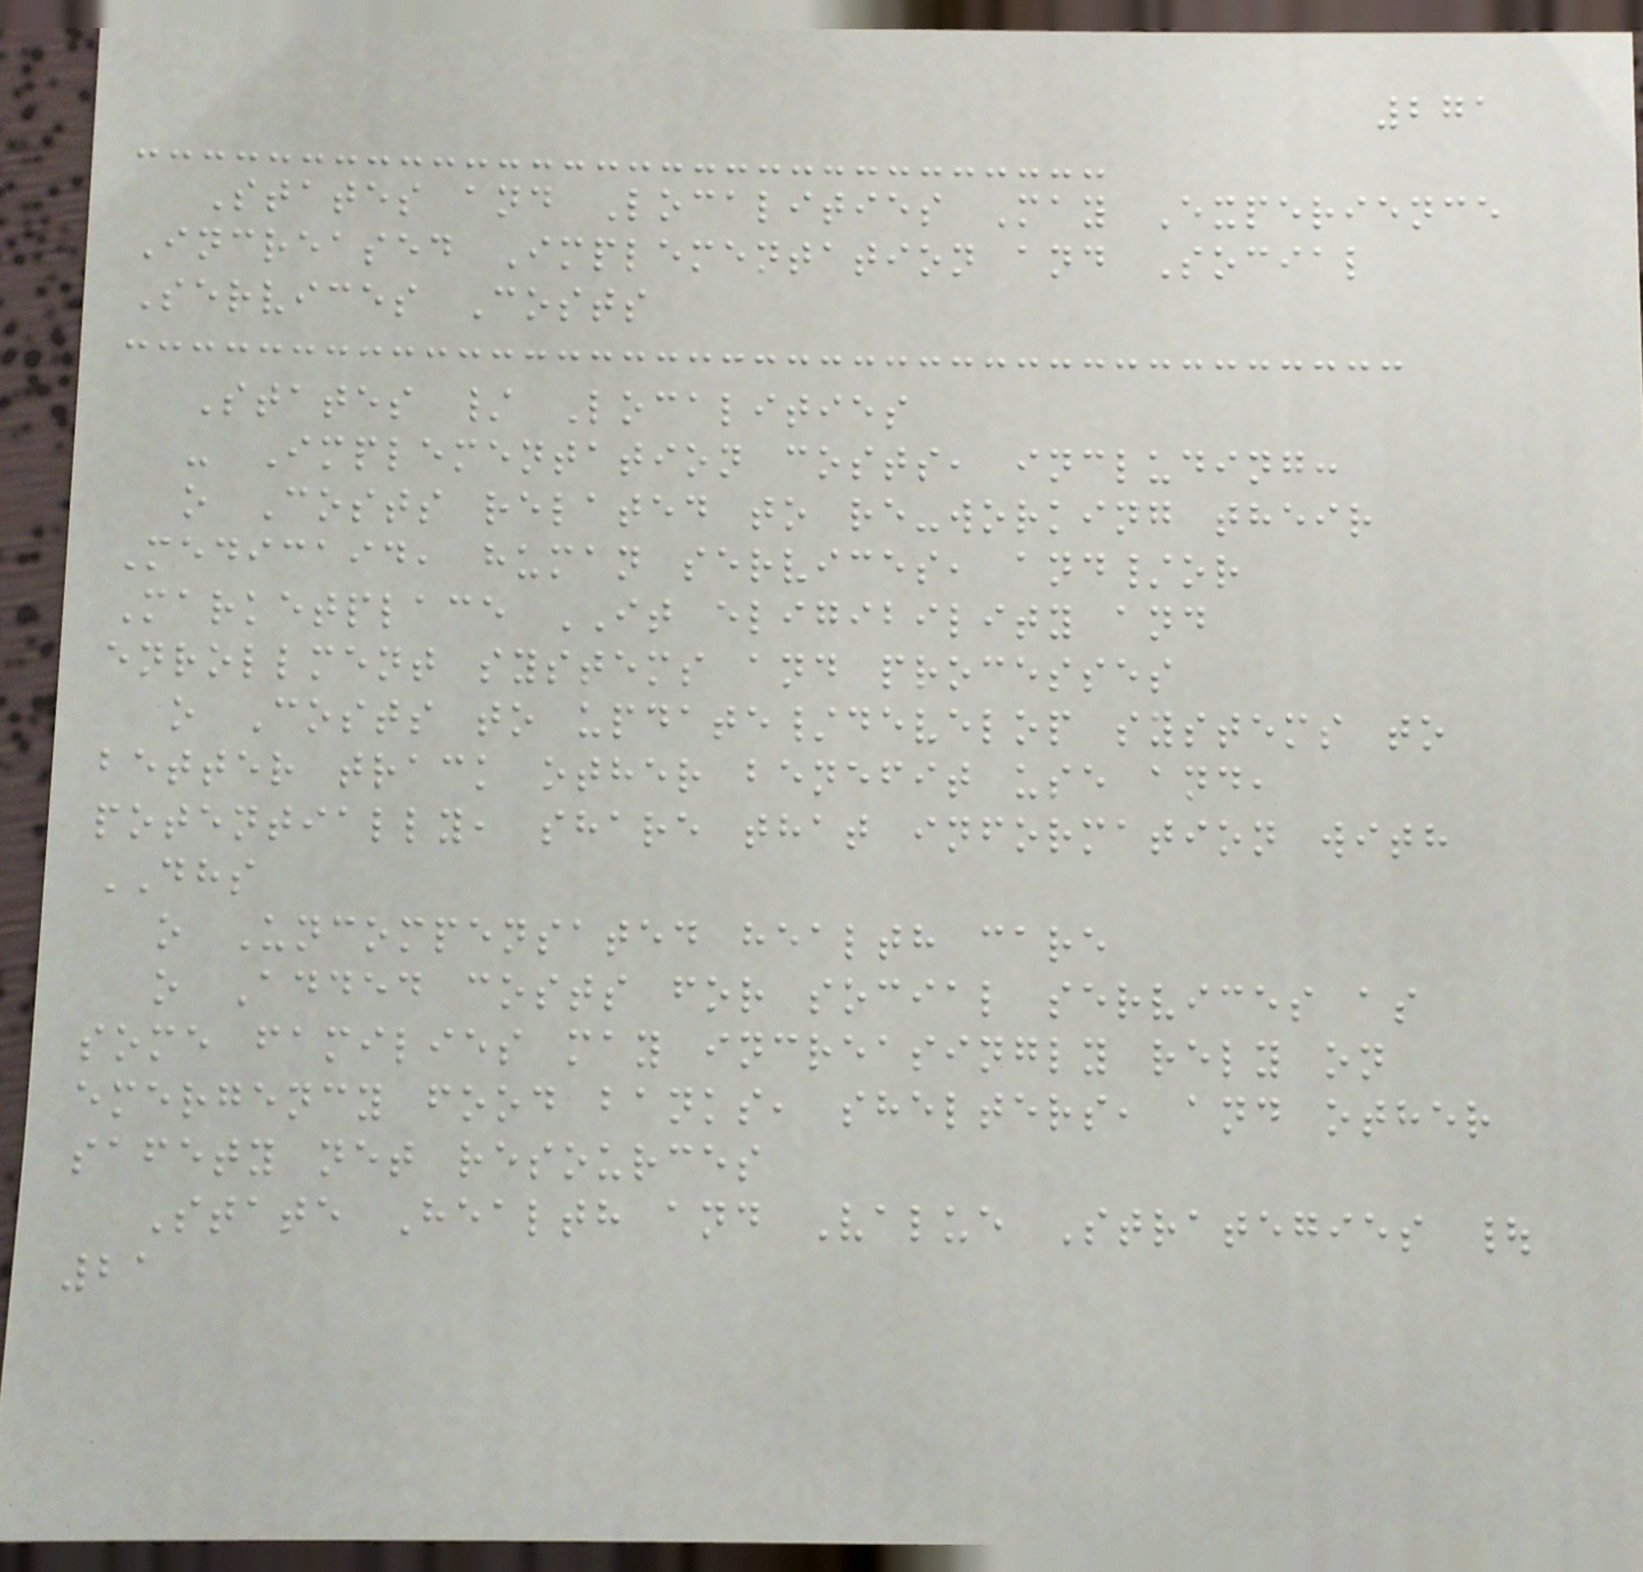271
States and Localities May Experience
Increased Implementation and Social
Services Costs
States / Localities
- Implementation costs, including:
o Costs related to re-working their
Medicaid, human services, and/or
Marketplace IT eligibility and
enrollment systems and processes
o Costs to update/develop systems to
better track other benefit use and,
potentially, share that information with
DHS
o Uncompensated health care
o Added costs for social services as
some families may increasingly rely on
emergency food banks, shelters, and other
safety net resources
State Health and Value Strategies |
21
